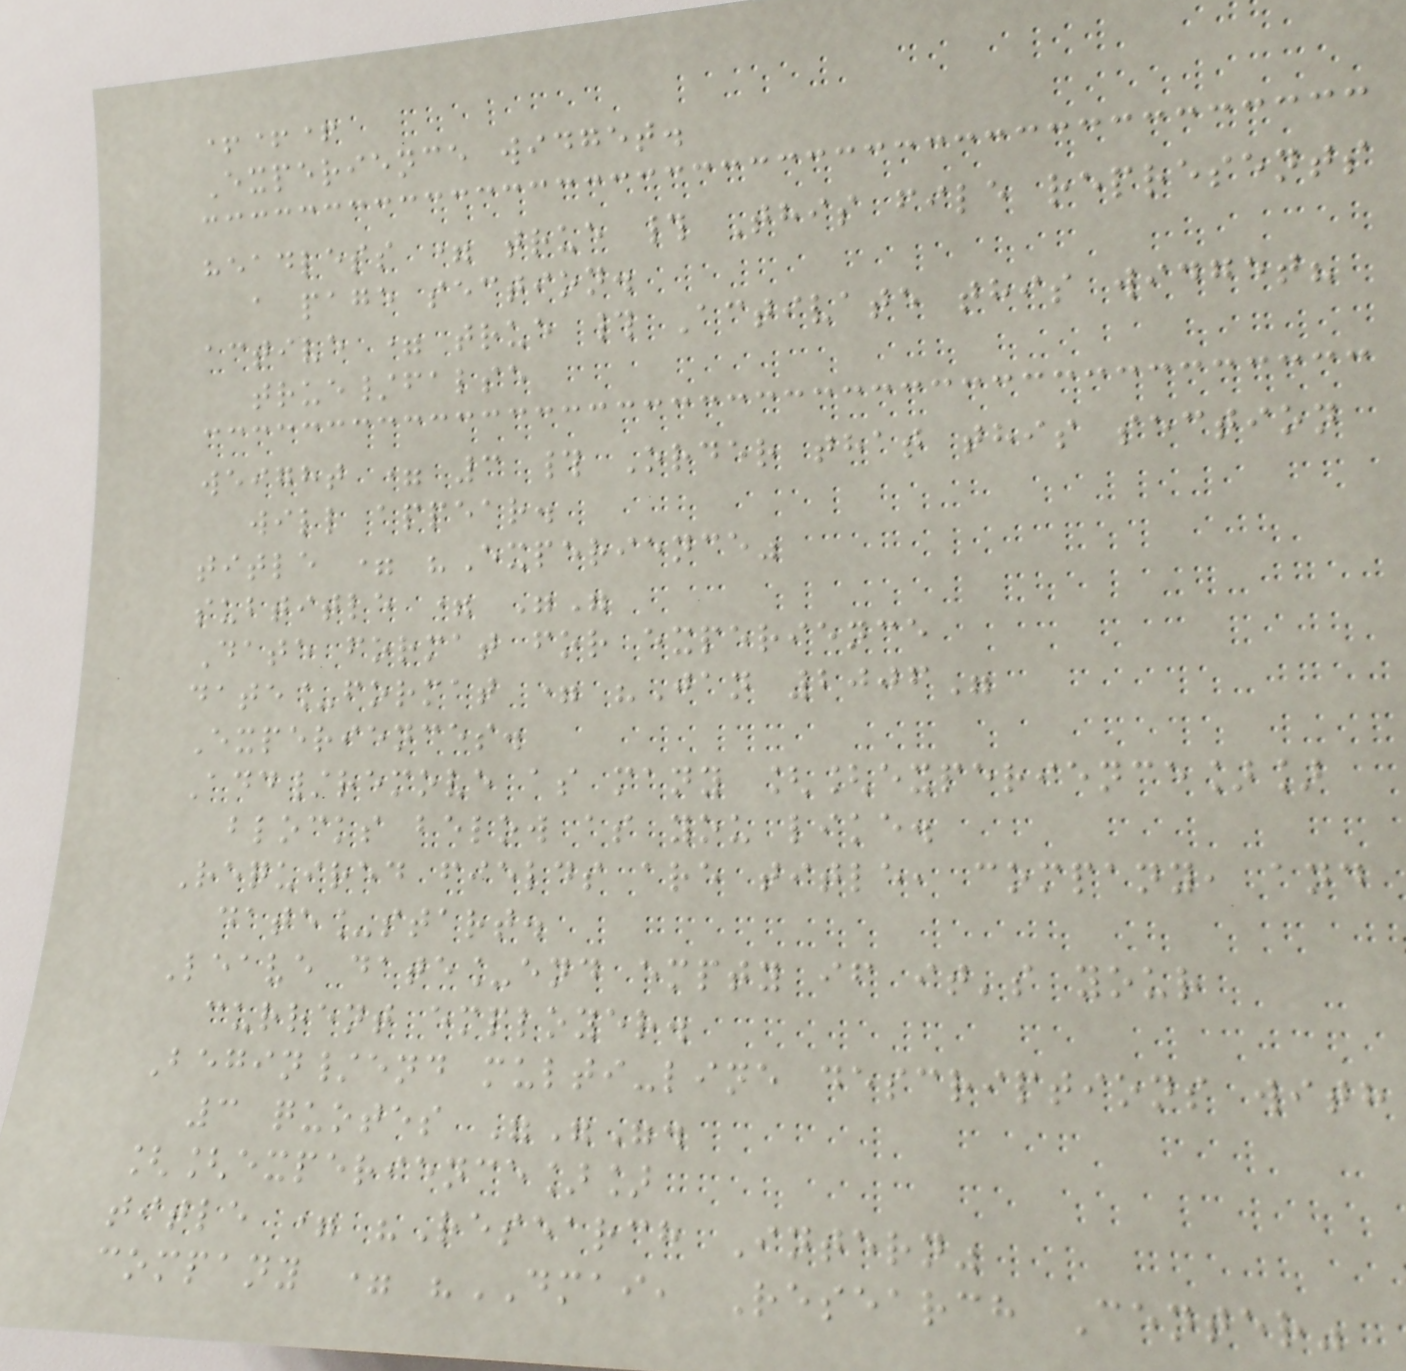+++
Experience widget.
headless = true # This file represents
a page section.
active = true # Activate this widget?
true/false
weight = 3 # Order that this section
will appear.
title = "Experience"
subtitle = ""
Date format for experience
date_format = "Jan 2006"
Experiences.
Add/remove as many [[experience]]
blocks below as you like.
Required fields are title, company, and
date_start.
Leave date_end empty if it's your
current employer.
Begin/end multi-line descriptions with
3 quotes """.
[[experience]]
title = "Research Intern"
company = "DMAI, Research Center"
